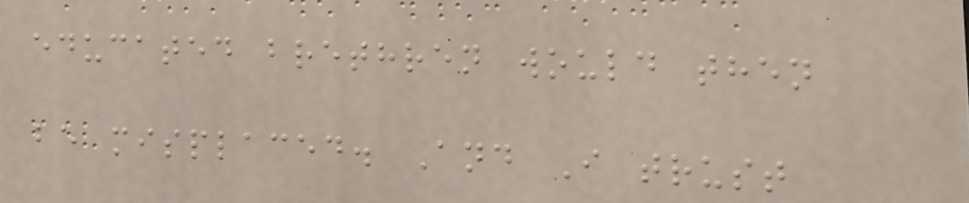educated brethren would then
be misplaced. And I trust
